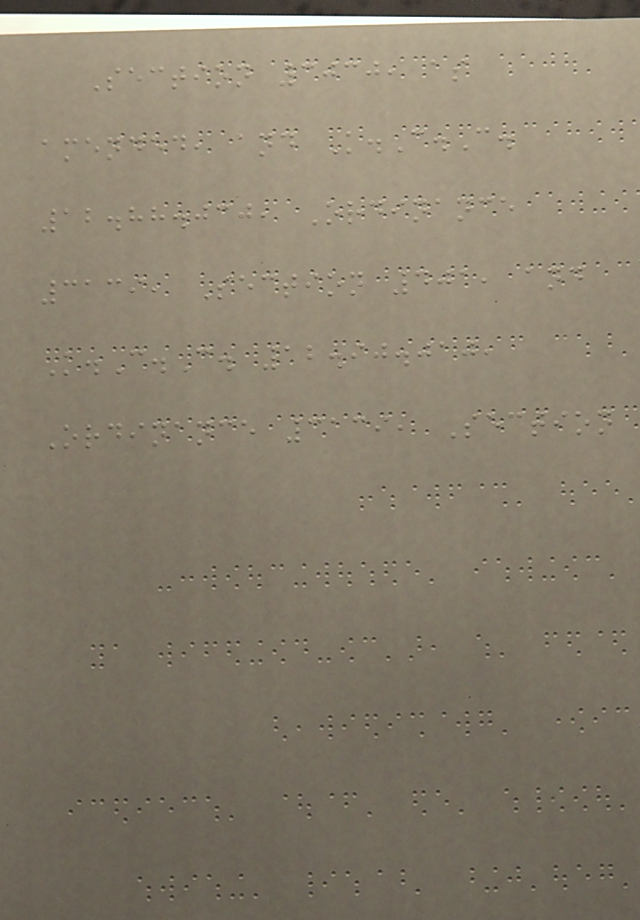Section 3030, as
amended, and K.C.C.
12.88.030, Ordinance
3139, Section 401, and
K.C.C. 12.90.010,
Ordinance 3139, Section
